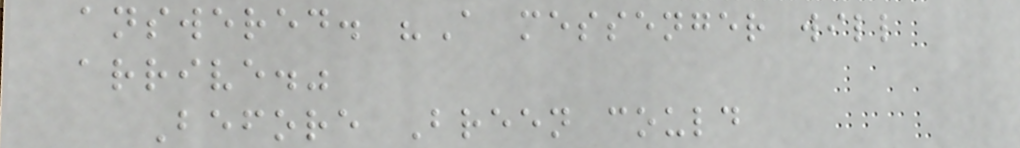answered. "A messenger will
arrive."
Before Breen could
